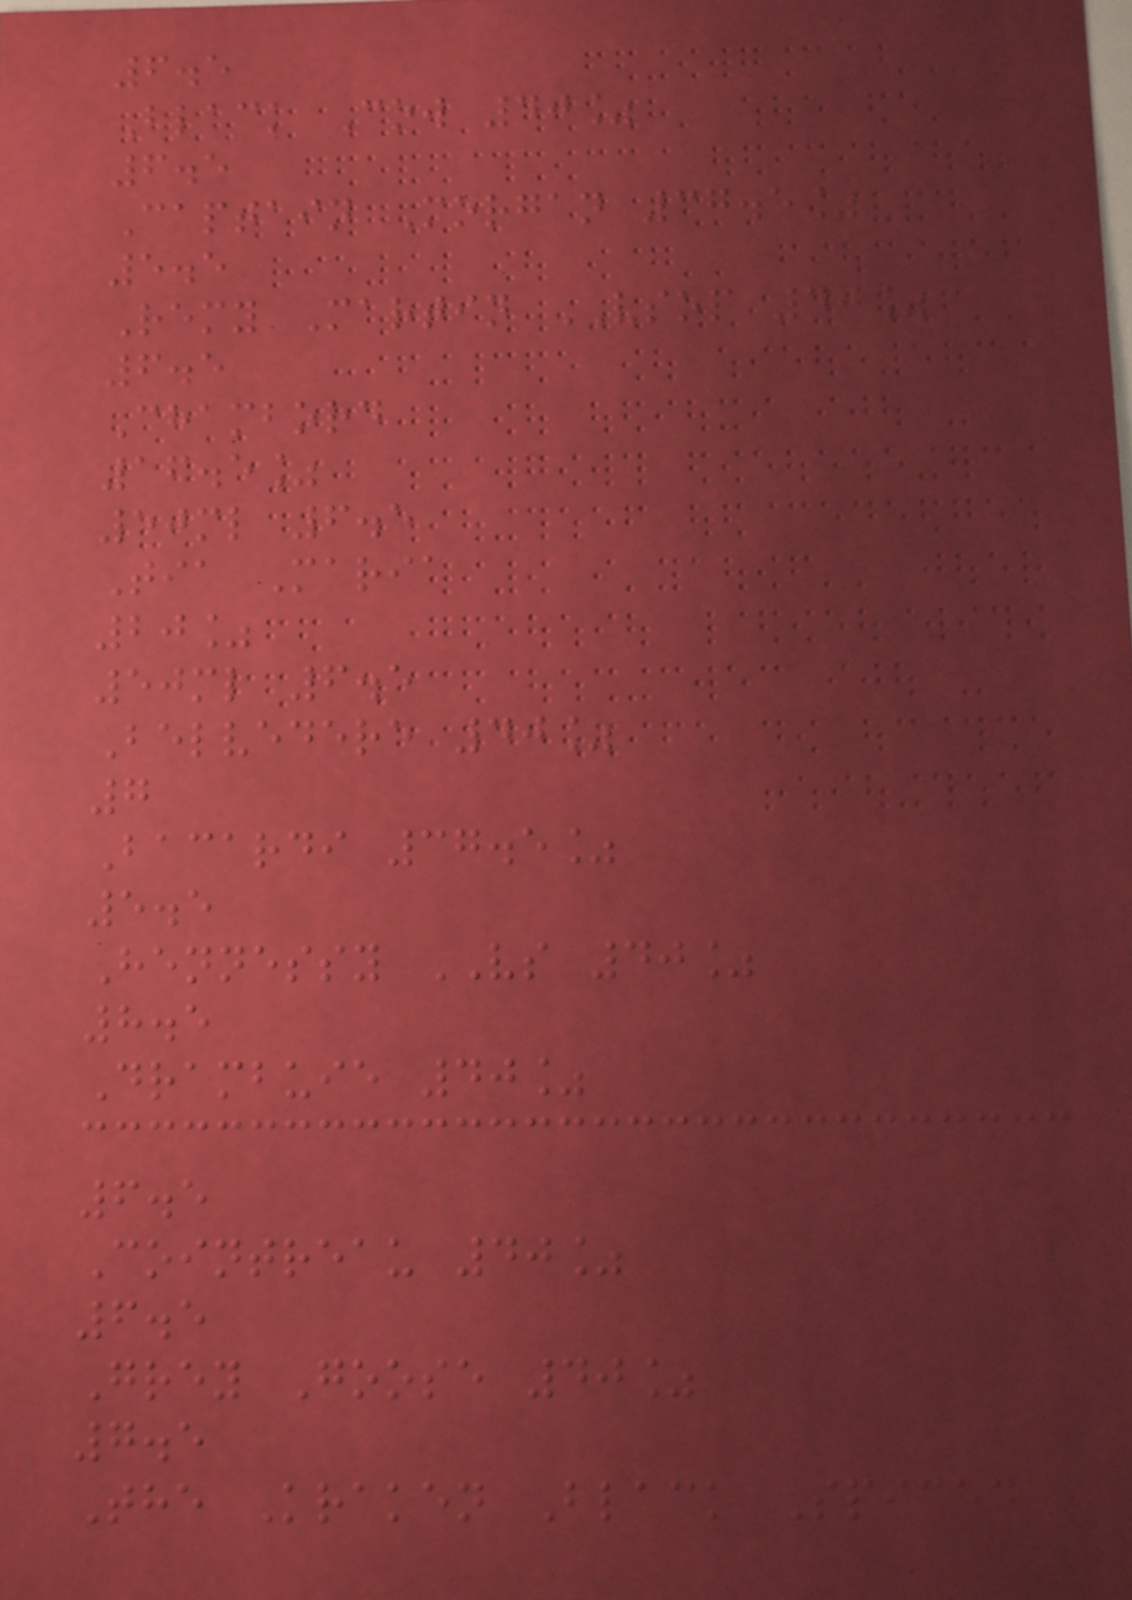6.5
Black Cow 40%
6.5
Captain Morgan 37.5%
5.5
Remy Martin VSOP 40%
6.5
Chambord
16.5%
50ml 6.5
Tia Maria
20%
50ml 6.5
Belvedere 40%
7
Bacardi 37.5%
5.5
Hennessy VS 40%
8.5
Drambuie 40%
6.5
Cointreau 40%
6.5
Grey Goose 40%
7.5
The Kraken Black Spiced
